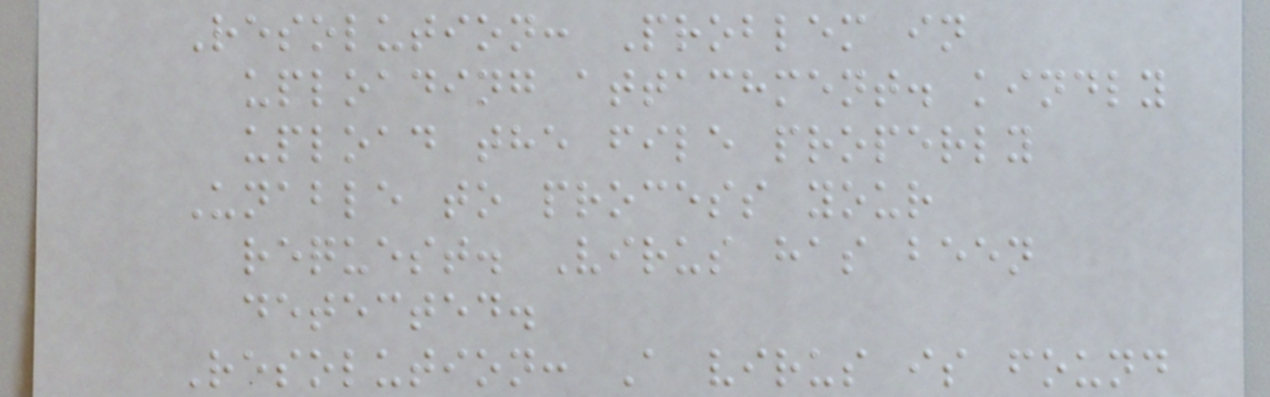Resolution: Problem in
uploading attachment. kindly
upload the file properly
Unable to process your
request. Virus has been
detected.
Resolution: A virus is found
